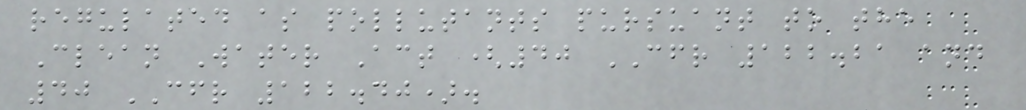regulated as pollutants pursuant to the
Clean Water Act (40 CFR 122.21 and
40 CFR 122.40).
